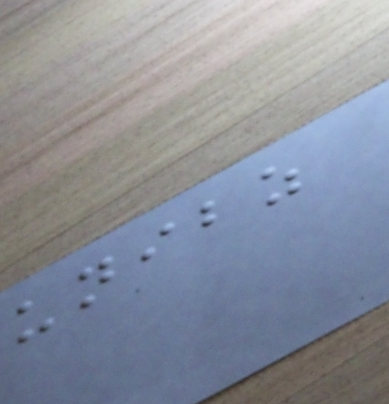unibz
